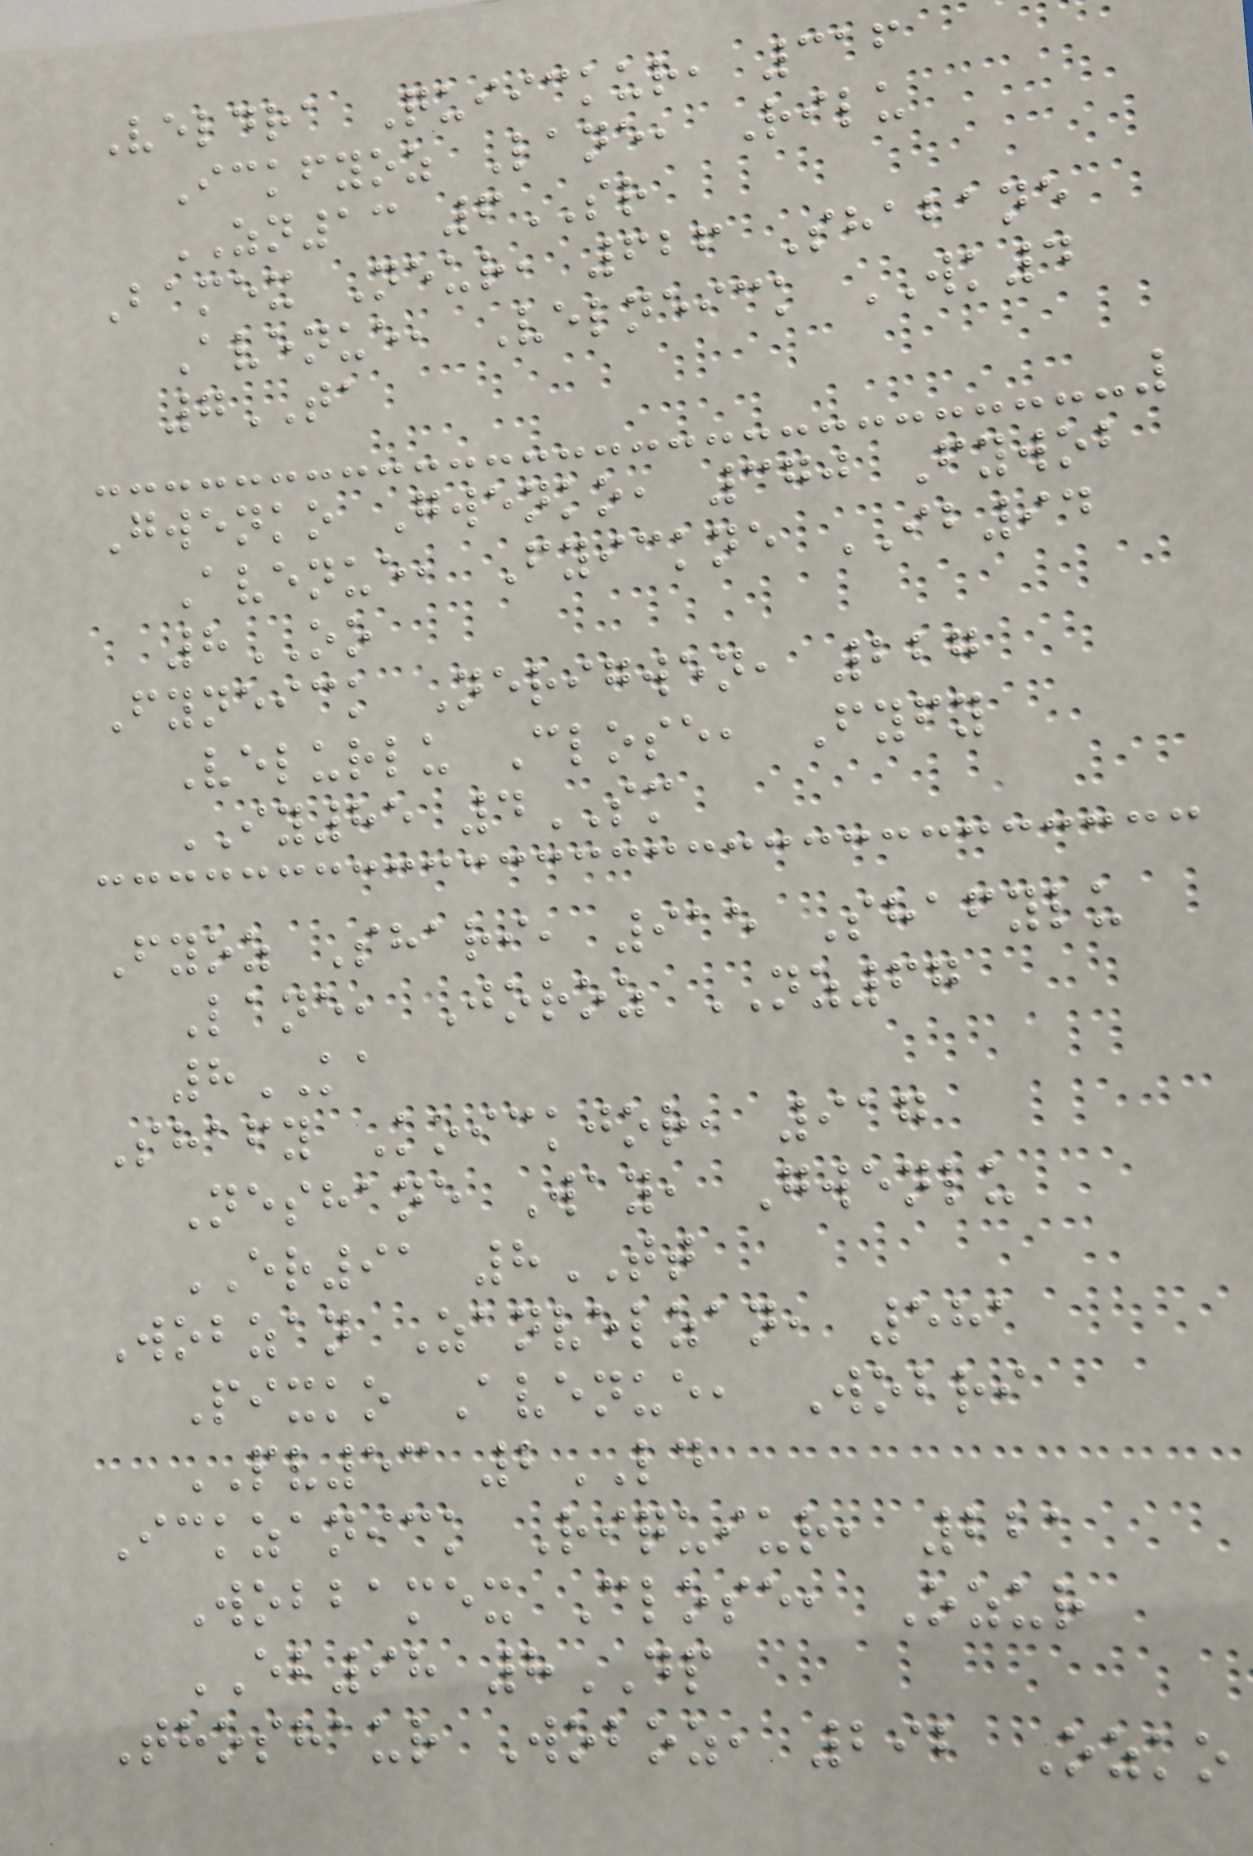Veldra Quiickur, 316
Ickfyoz Lane, Rilu
ZN13 6SR
Bamex Neur, 626 Shabane
Avenue, Velneick WK4
7TA
Gwenko Gwenko, 370 Fywob
Avenue, Fyickne IB94
8OO
Fyneick Nerigwen, 227
Velurlu Close, Fyfy
IY85 4SM
Fyoz Shari, 915 Shafylu
Lane, Joroz NZ67
8KA
Shafy Koickjor, 917
Neshane Way, Gwenlu
ER91 8TT
Wobzan Zanvelzan, 581
Pixko Avenue, Wobri
PV53 2LD
Ickzanick Riquiur, 221
Wobbamex Close, Ozur
EB98 8DP
Thoshaur Woboz, 292 Ozko
